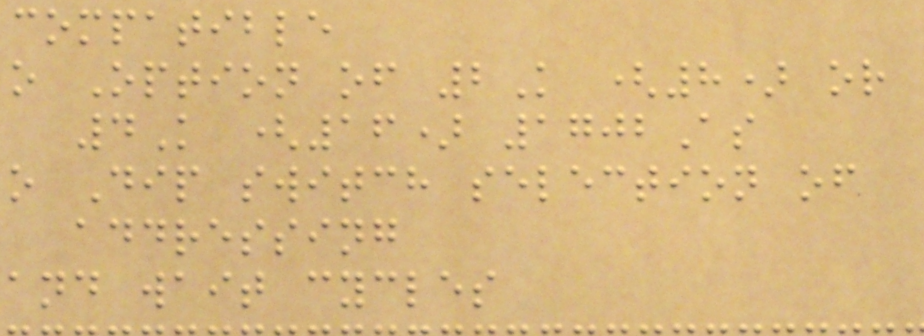compatible
o Option of 2K (8) or
4K (16) 1702As
o Dip switch selection of
addressing
and wait cycles
